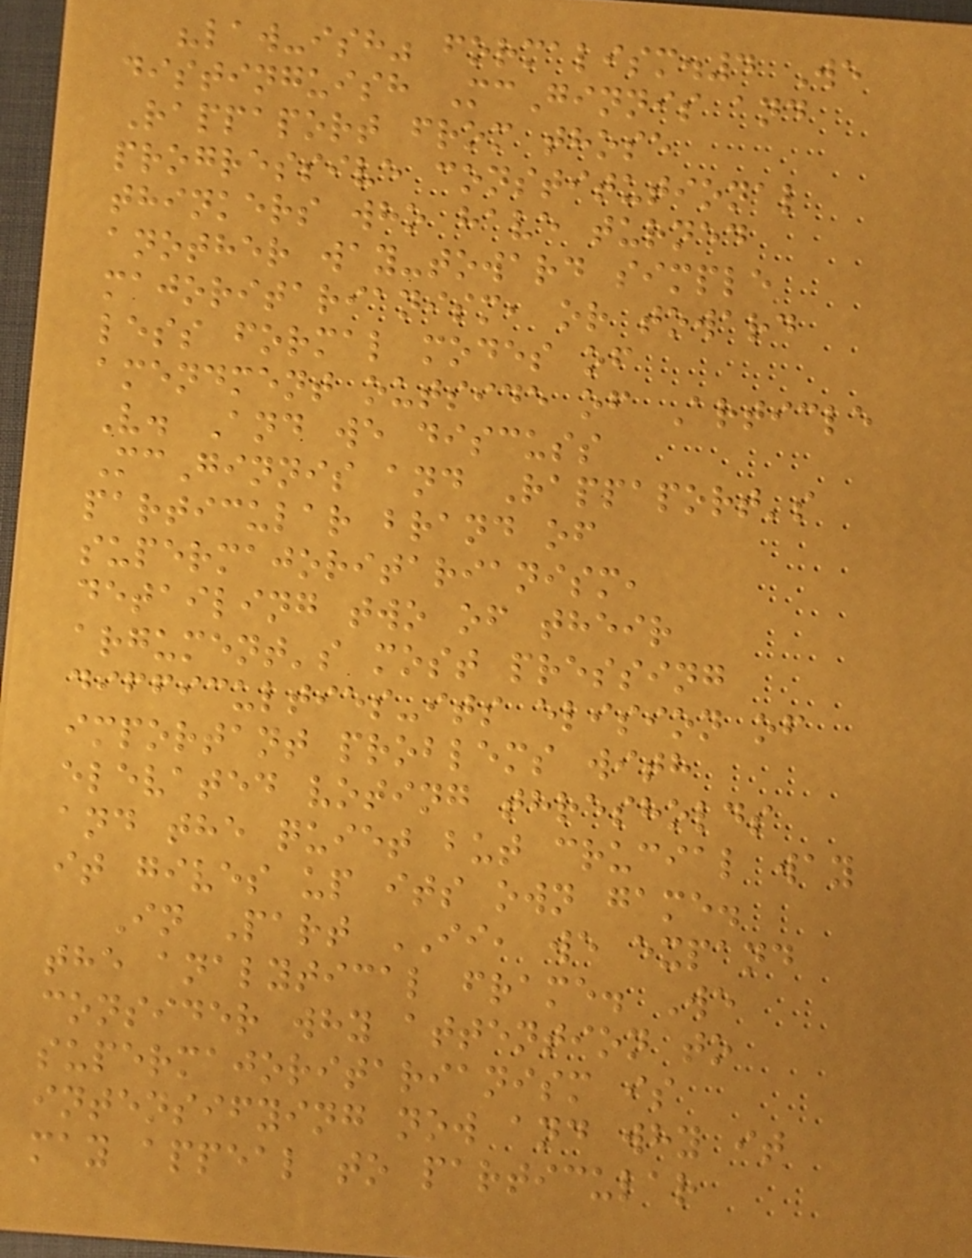"law-ish" formalism.4 We
distinguish McGinnis and
Rappaport from those
progressive constitutional
thinkers who have turned
another way-toward simple
majoritarianism, or toward
less formal modes of
amendment outside of Article
V. And we discuss
McGinnis and Rappaport's
particular brand of
supermajoritarianism,
detailing two of their
argument's most pressing
difficulties-its elision of
important problems with
elevated voting thresholds
and the quiet but crucial way
it gives up its own game.
In Part II, we expand
the analytical frame. We
consider why attention to
supermajoritarianism is
intensifying now and why it
may appeal to particular
